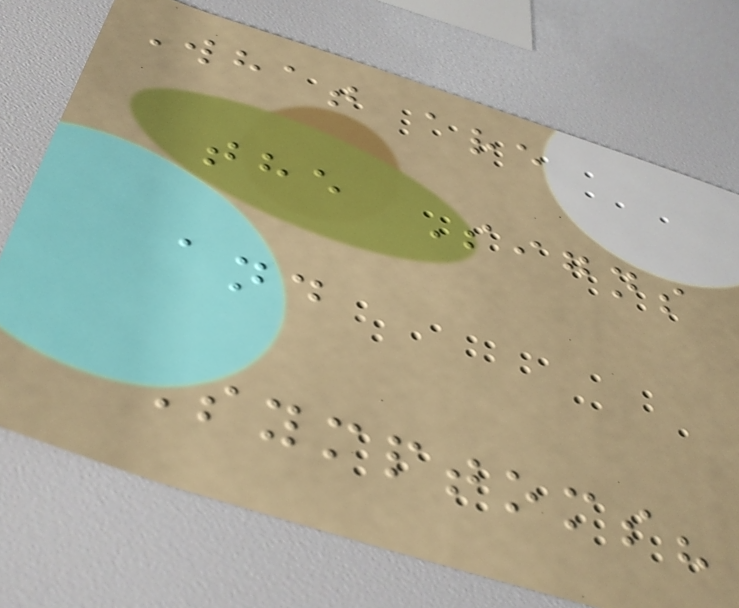What are
the Signs
and
Symptoms?
